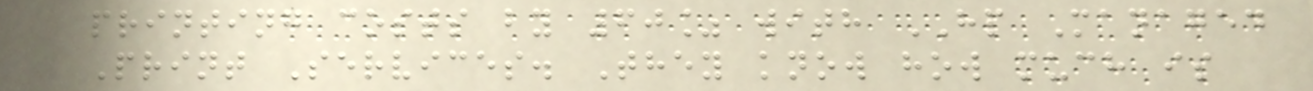printing costs by 60% with HP Managed
Print Services. They know how much is
